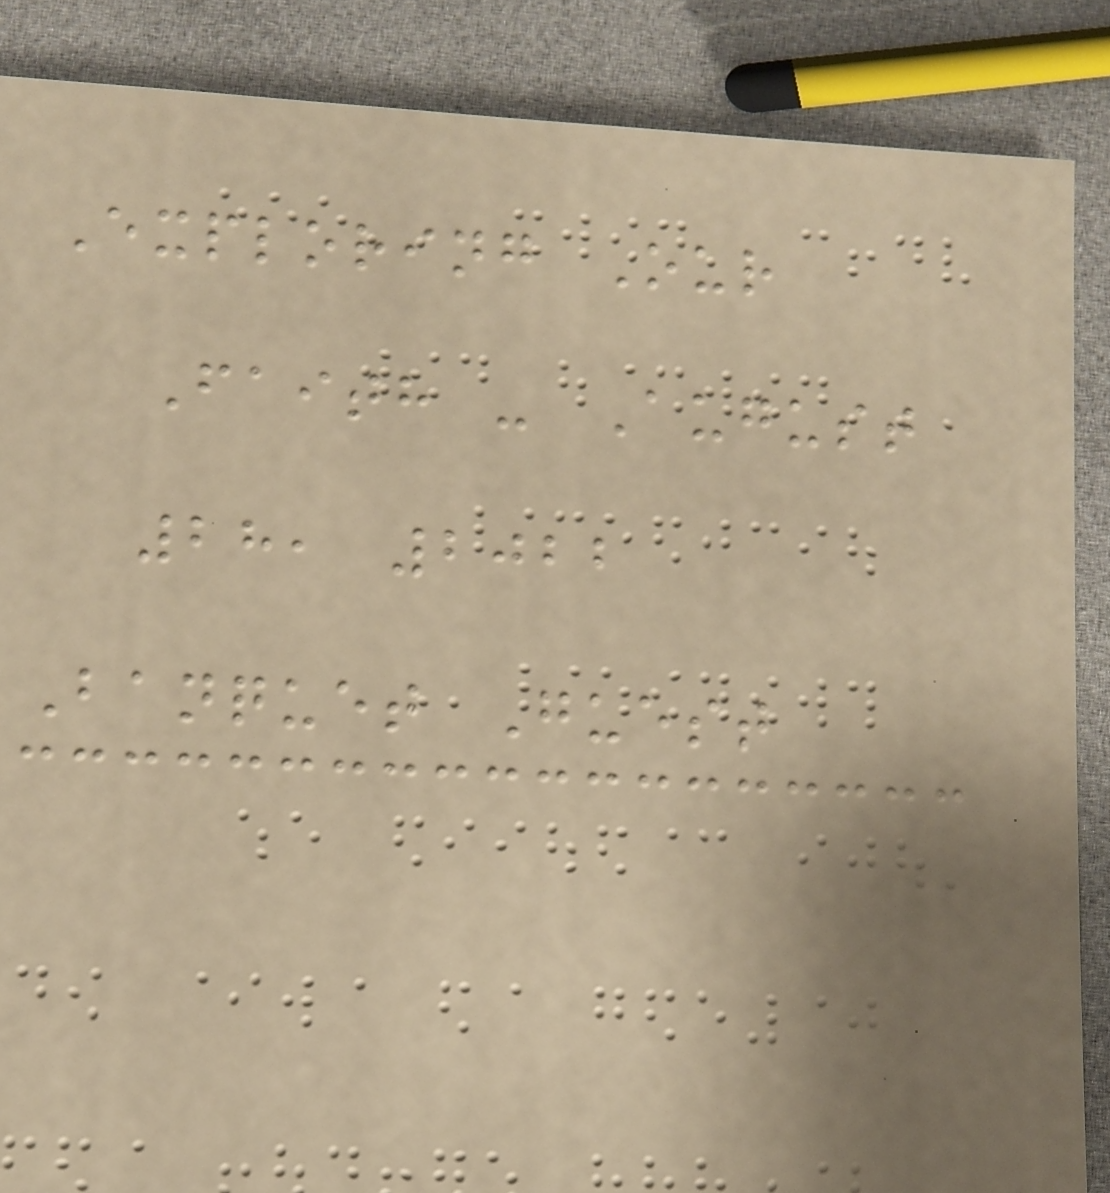Exploring Our
Faith - August
28, 2022
Banquet Guest
